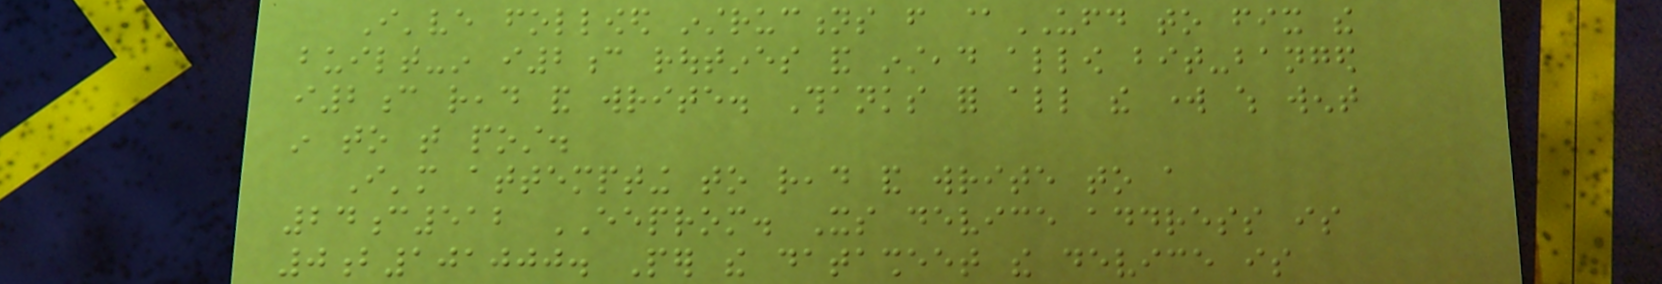I've followed instructions from @UFD to fix the
built-in i2c routines and instead allow bit-banged
i2c read and write. Thanks for all the work which went
in to that post.
I'm attempting to read and write to a
24c512 EEPROM. Its device address is
0b101000. Per the datasheet the device is
